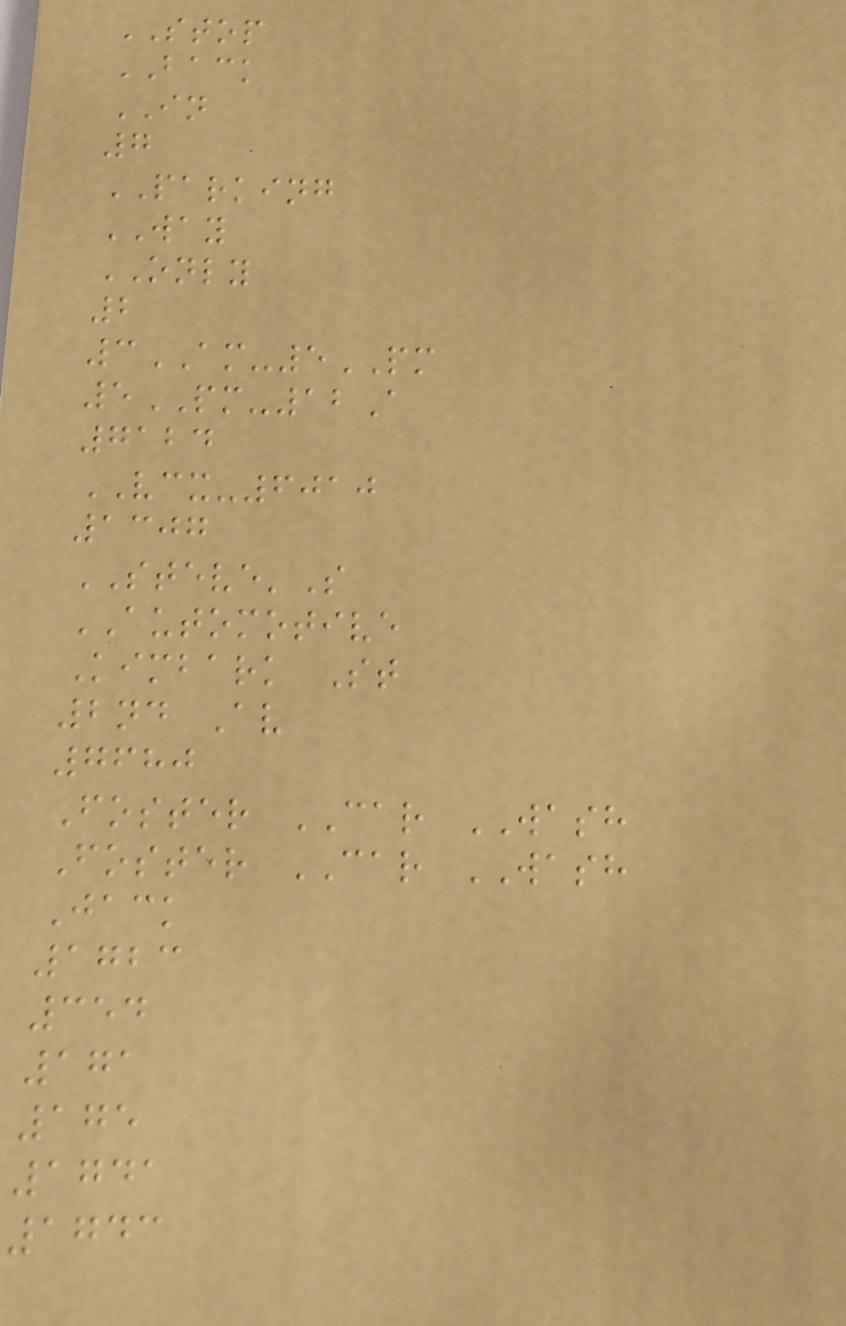STOP
BACK
IN
7
PARKING
WAY
ONLY
2
3AM-5PM
5PM-12A
7124
VCX-6010
1307
STEVE'S
AUTOMOTIVE
Kimbark St
2nd Av
7680
Foster CAR WASH
Foster CAR WASH
Jack
1723
354
171
175
1741
1743
